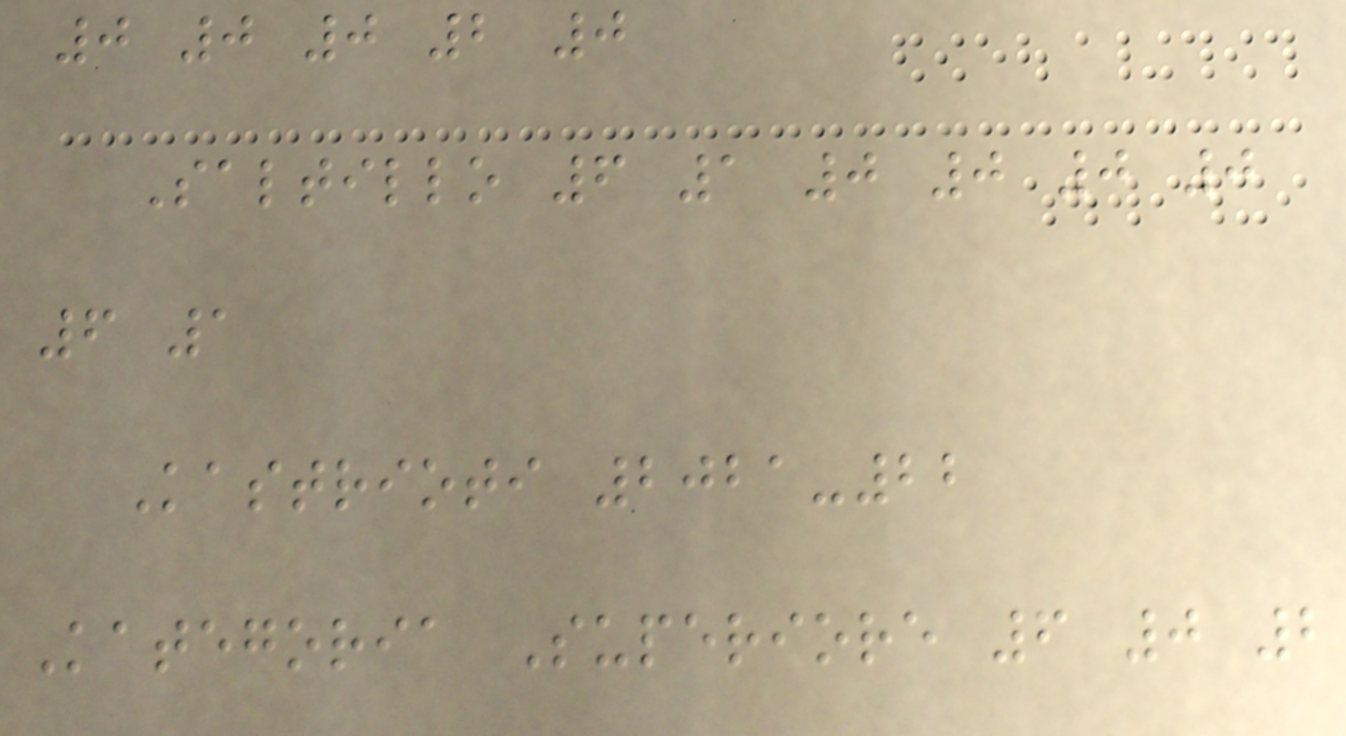0 0 0 2 0
Saltillo 6 1 0 0 0 0
6 1
Kastrioti 2021-22
Kategoria Superiore 6 0 2
